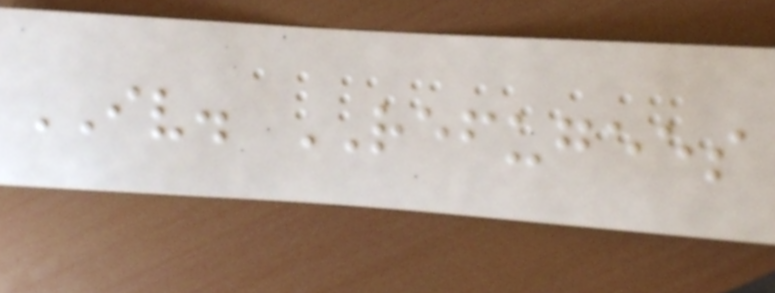IV. REFUGEES
